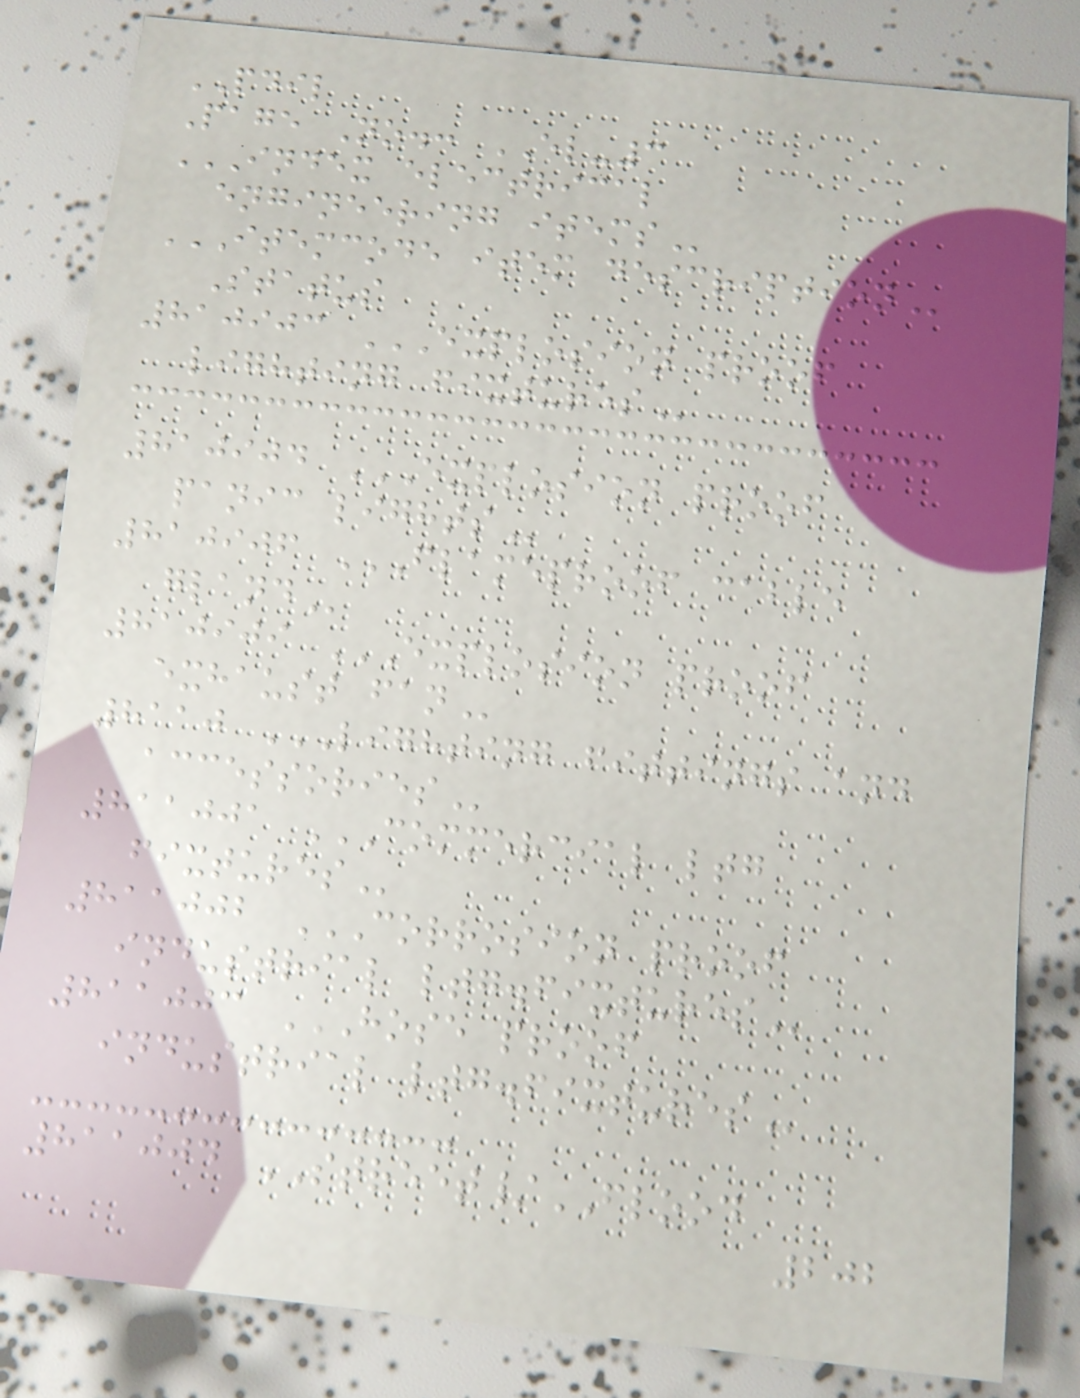PDIL
Page No.: EL-3
INDEX ELECTRICAL
ENGINEERING ITEMS
ITEMCODE ITEM DESCRIPTION
Status
810903 EXPLOSION PROOF
LIGHTING FIXTURES
810904 EXPLOSION PROOF
PANIC LIGHTS
810906 FLAMEPROOF CABLE
GLAND
810909 EXPLOSION PROOF
EXHAUST FAN
8110 LIGHTING FITTINGS AND
ACCESSORIES
811001 COMMERCIAL LTG
FIXTURES
811002 CORROSION PROOF
INDUSTRIAL LTG.FIXTURES
811003 HOSE PROOF
INDUSTRIAL LTG.FIXTURES
811004 STREET/FLOOD
202
